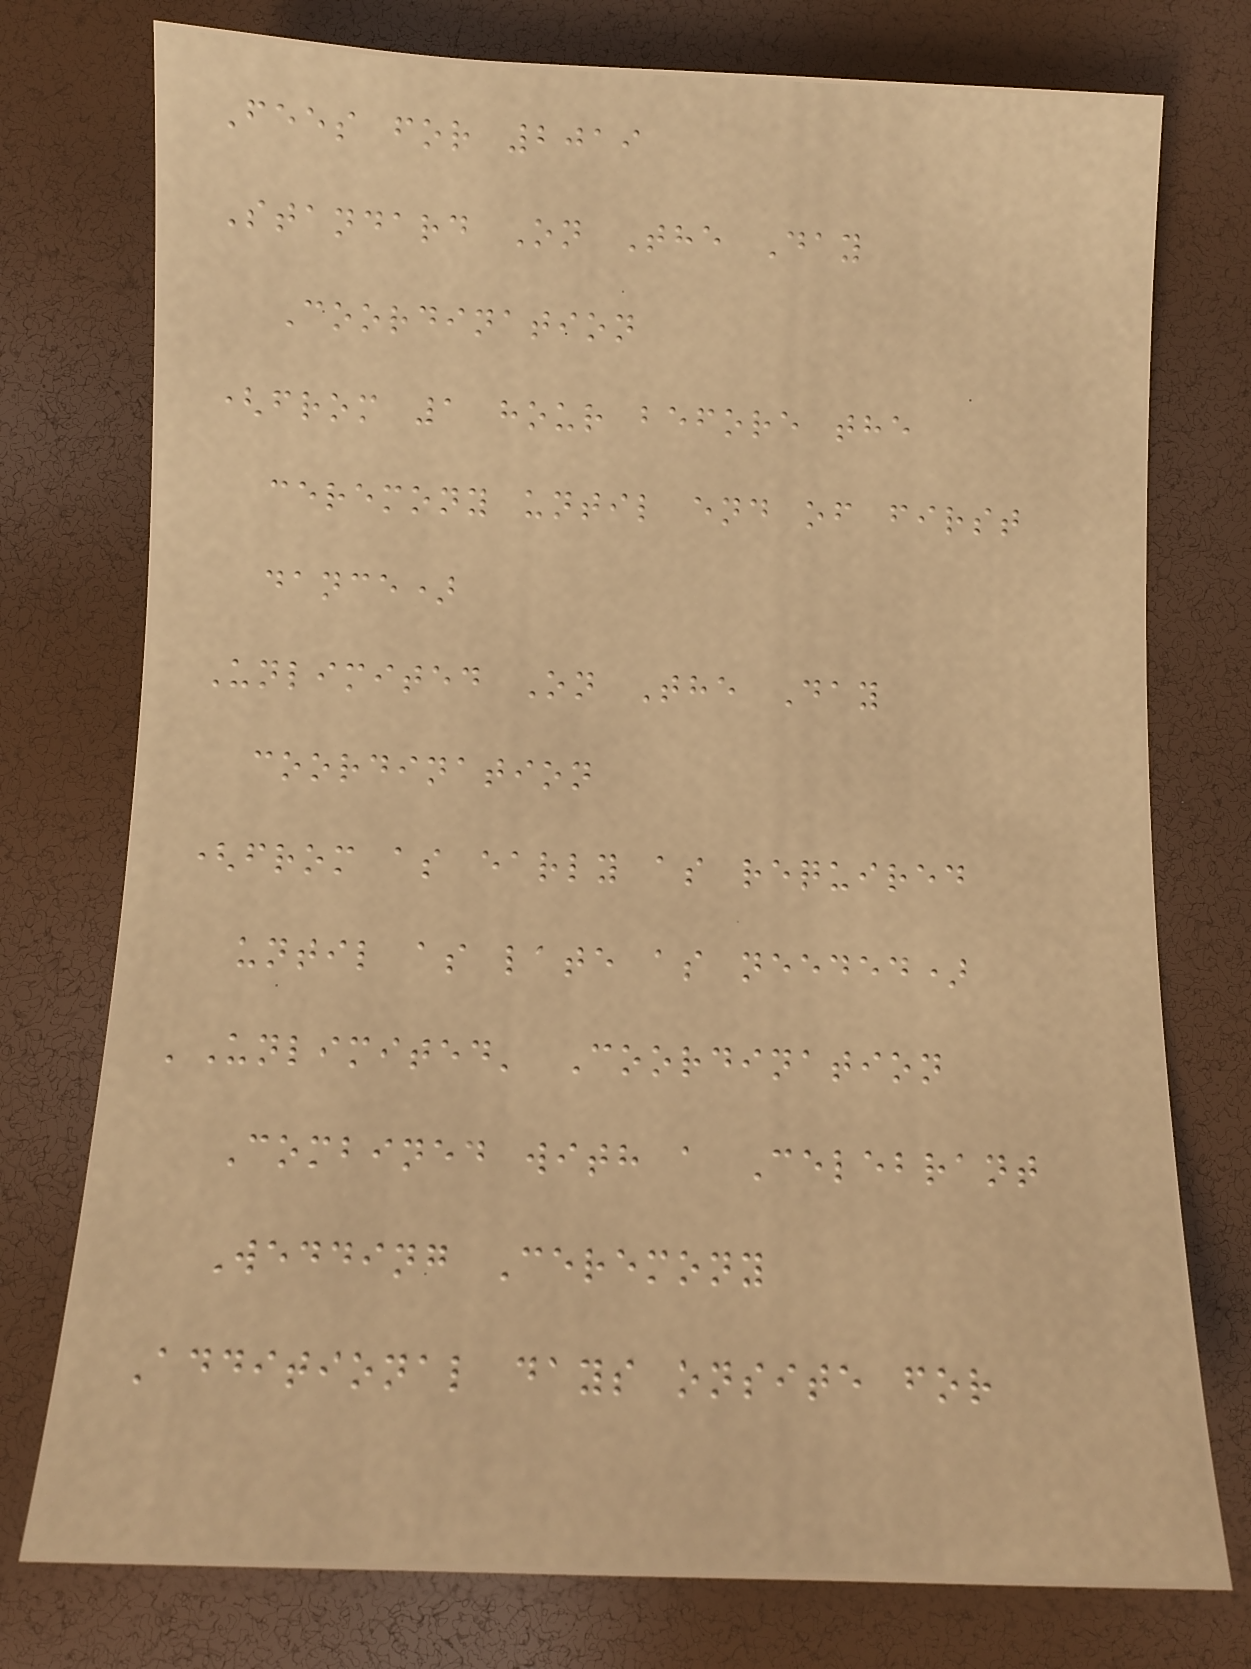Fees for 2019
Standard On The Day
Coordination
(from 1 hour before the
ceremony until end of first
dance)
Unlimited On The Day
coordination
(from as early as required
until as late as needed)
'Unlimited' Coordination
Combined with a Celebrant
Wedding Ceremony
Additional days onsite for
